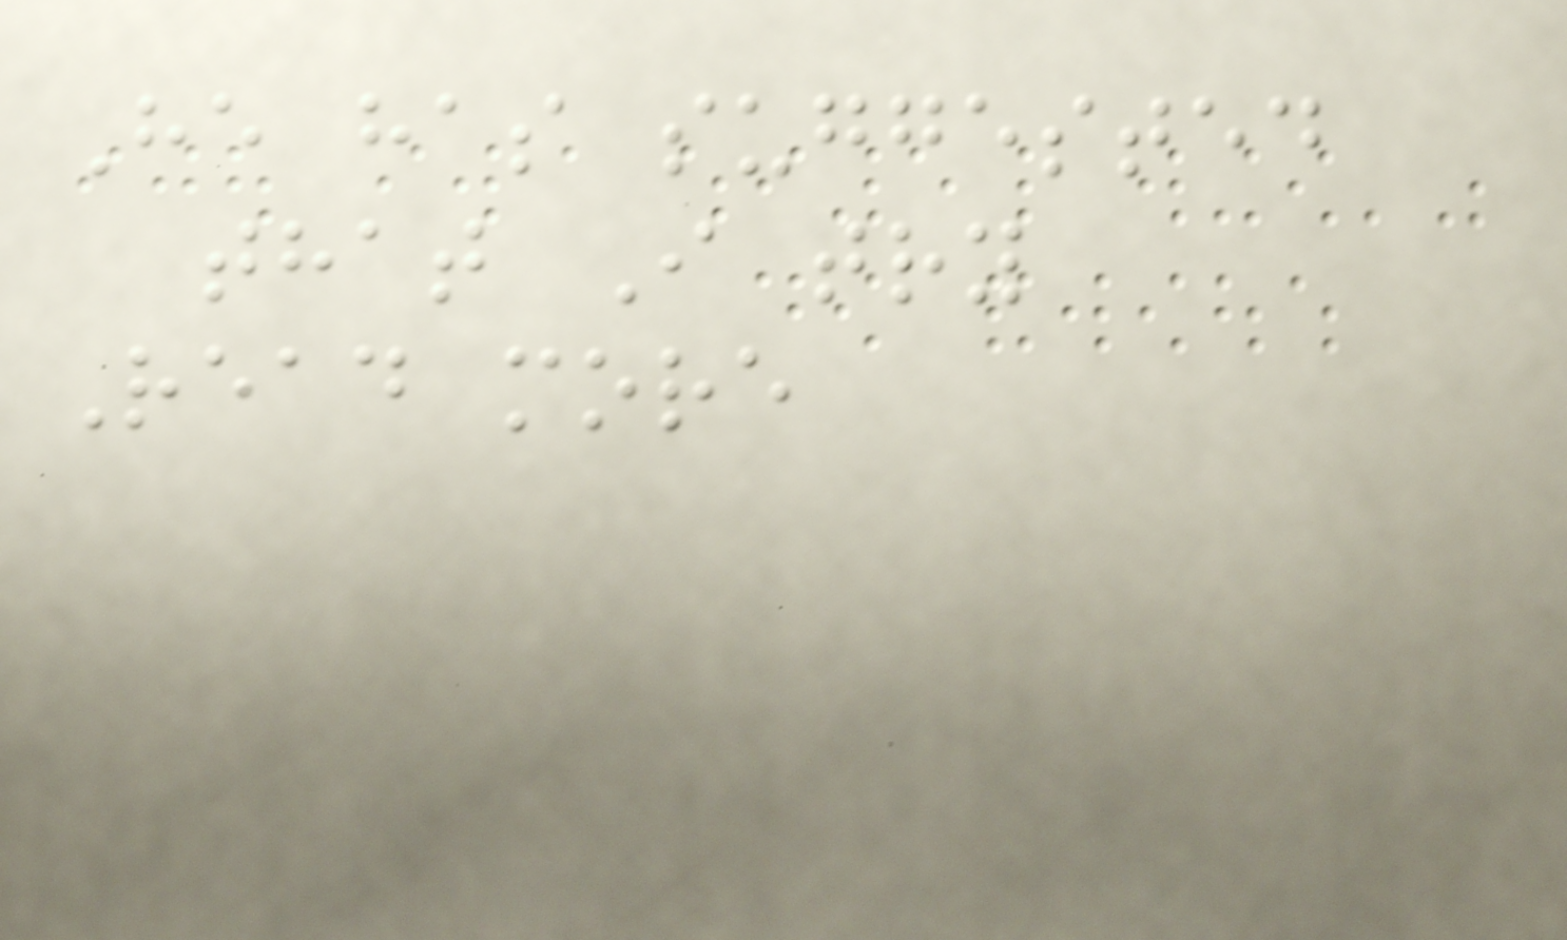He has suggested
that I try
Read more
